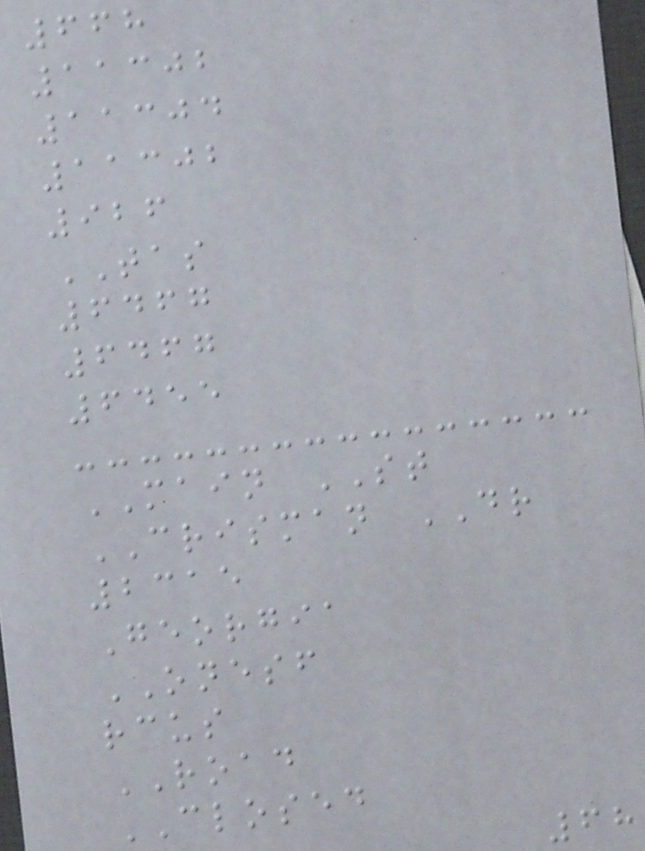668
11302
11304
11302
926
TAS
6467
6467
6455
MAIN ST
CRISMAN DR
2315
Georgia
ONESF
rcus
ROAD
CLOSED
68
